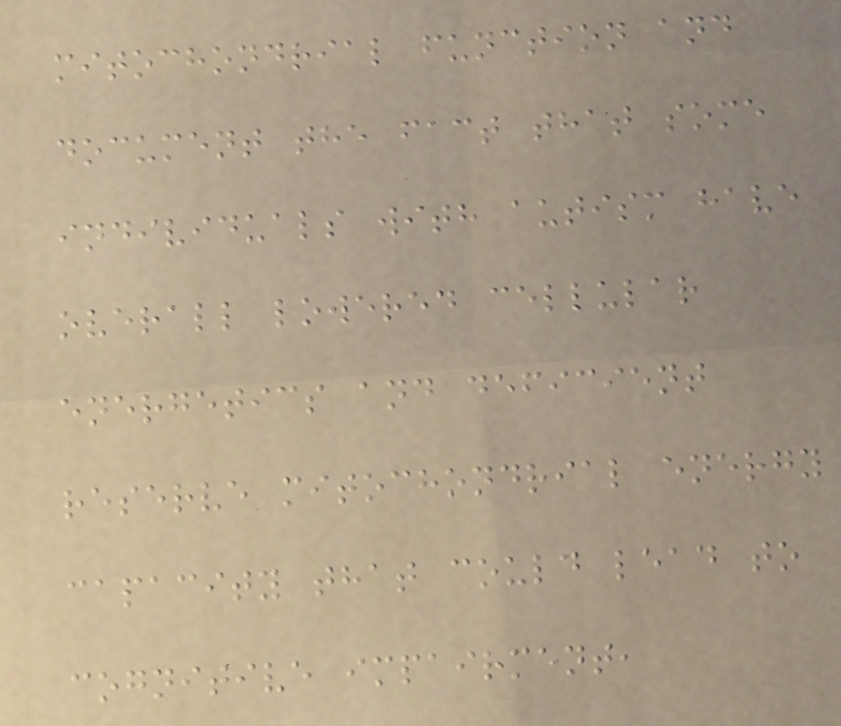mitochondrial function and
document the fact that some
individuals with autism have
overall lowered cellular
energetics and deficient
reserve mitochondrial energy
capacity that could lead to
cognitive impairment,
